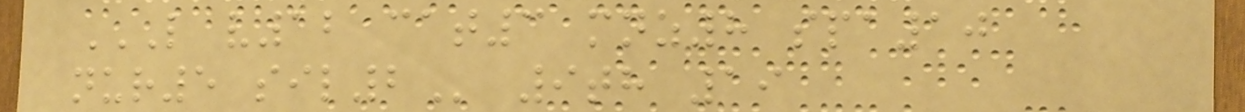L V12 CAT3 MNZ8 SPA10
NUR5 SIL2 9th 19
